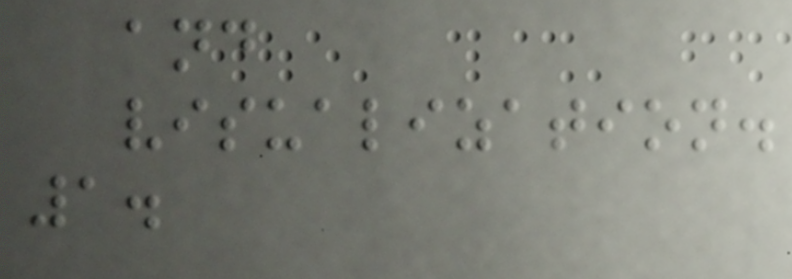and
visualization.
1.
